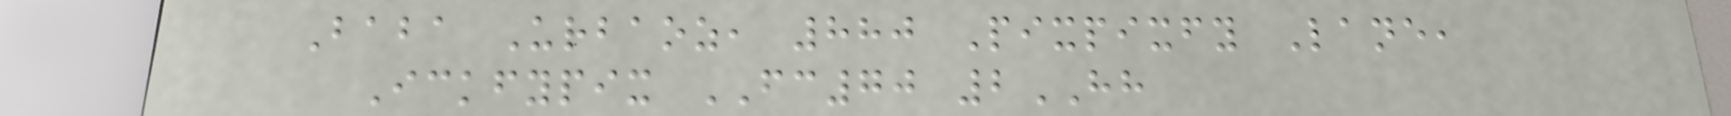Baba Urbaoz, 880 Pixpixfy Lane,
Ickfypix FC70 2HH
